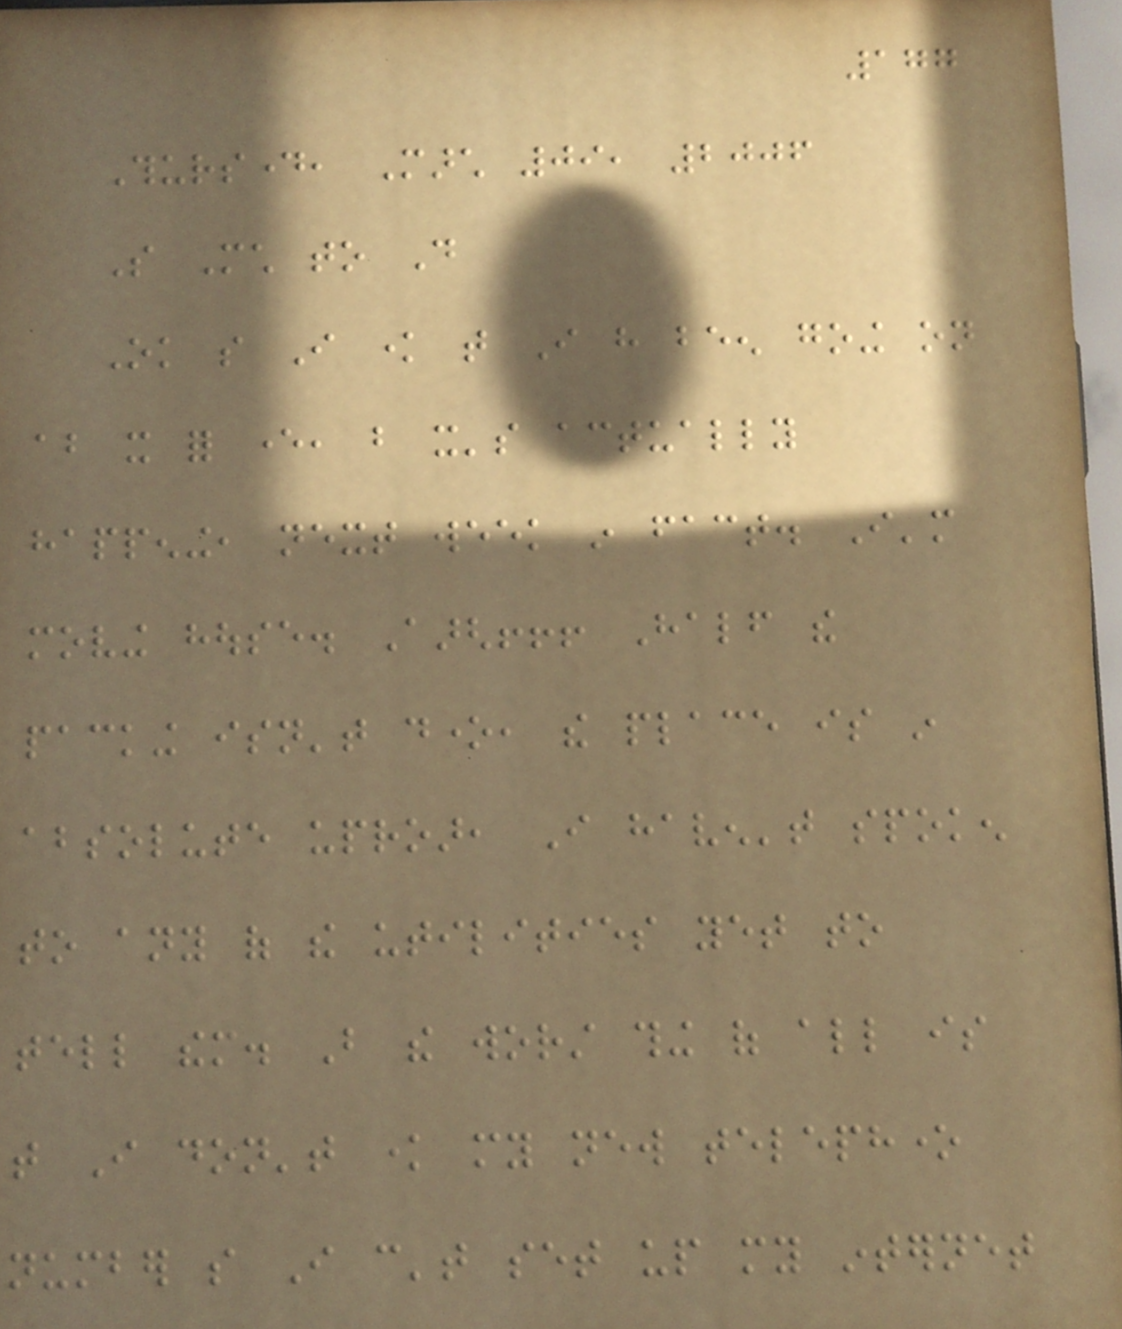177
Thursday, March 09, 2006
So Much to Do
Ok so I know that I have been going on
about it for ever, but it's actually
happening, next week in fact. I'm
moving house. Aargh!!! Half the
packing isn't done, the place is in
absolute uproar, I haven't spoken
to any of the utilities yet to
tell them. But the worst thing of all is
that I don't know my new telephone
number so I can't set up my internet
